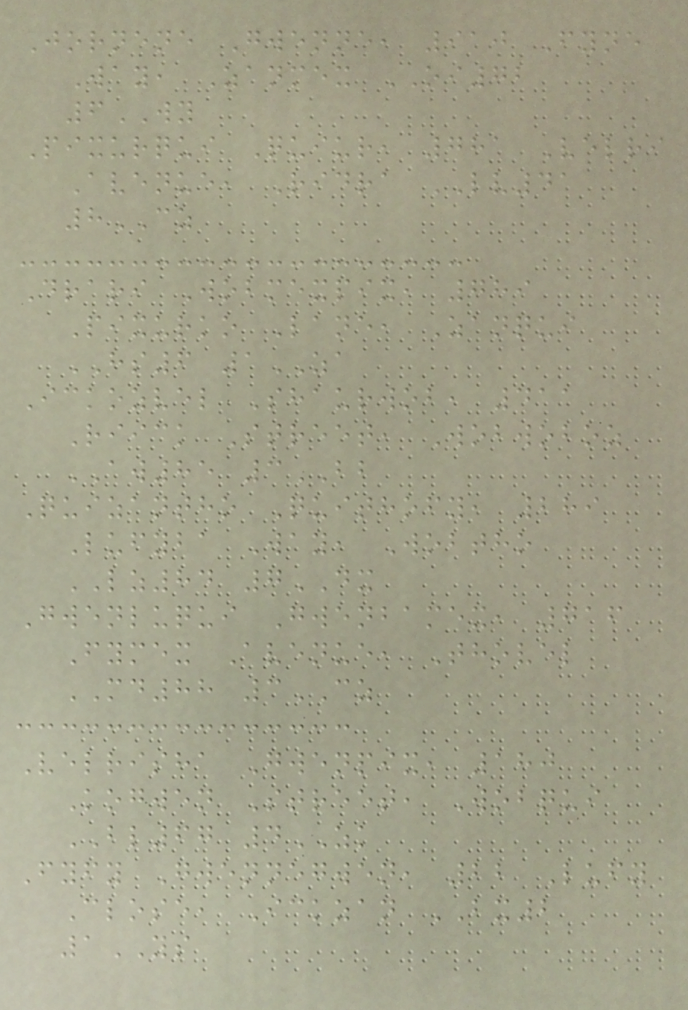Jornene Gwenne, 910 Fyne
Way, Zanmex OI72
6WY
Pixurqui Quiur, 781 Velri
Avenue, Ridra LV41
8CZ
Drari Wobmexpix, 789
Pixurko Lane, Zanqui
HS6 1ZA
Ickozvel Shaurwob, 411
Riick Street, Wobwoboz
AW85 3BB
Quizantho Quithofy, 289
Lufyba Way, Wobtho
LZ84 7DX
Gwenluqui Gwenbamex, 716
Fymex Avenue, Thovel
MD88 3CZ
Velrisha Gwenpix, 180
Kogwen Street, Wobqui
BL67 4ZK
Fyfy Gwennegwen, 22 Lufy
Close, Ickzan BX2
1YS
